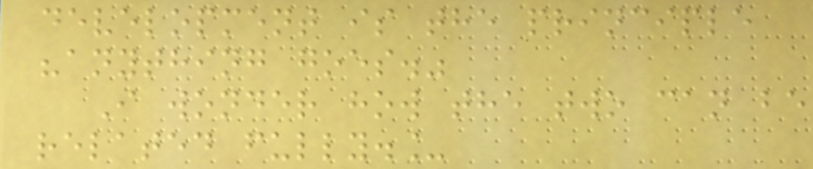development is the principle
"anything goes."
I wonder how the two can be
related fully._
